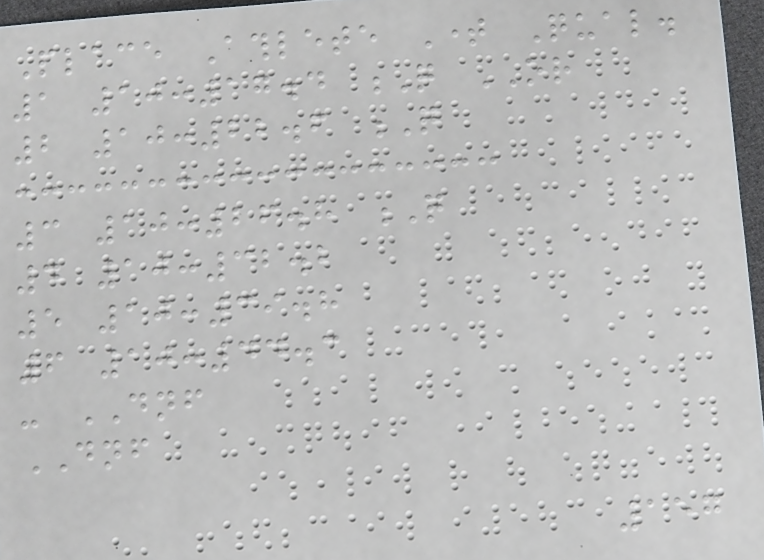Place Athlete Time Qual.
1 10:17.4 Q OR
2 10:22.6 Q
3 10:26.8 Q
4 10:32.2
5 10:39.8
6 10:44.3
- DNF
DNF
157
